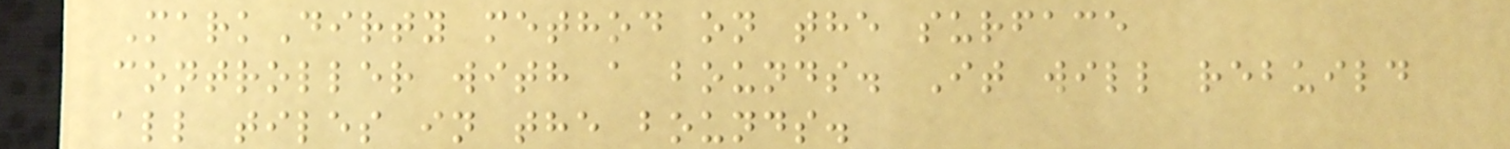MarkDirty method on the surface
controller with a bounds. It will rebuild
all tiles in the bounds.
